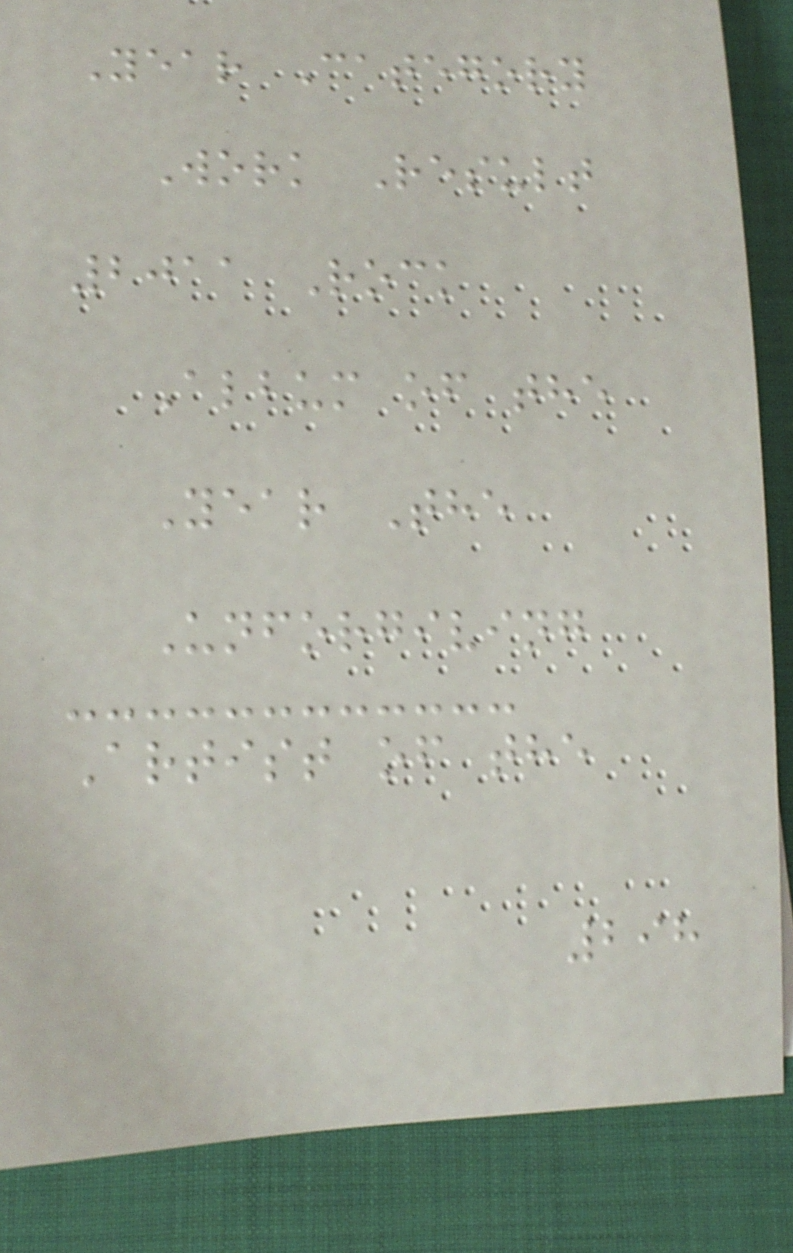Year Category
Work Result
2011 Rock
Album of the
Year The
Unforgiving
Artist of the
298
